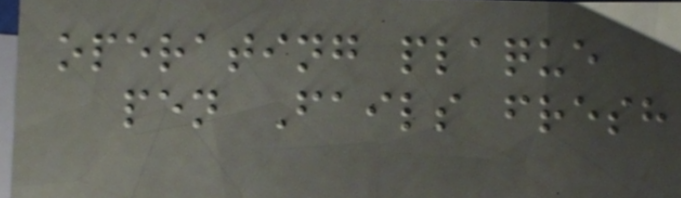operating plaque
pen Fails fresh
